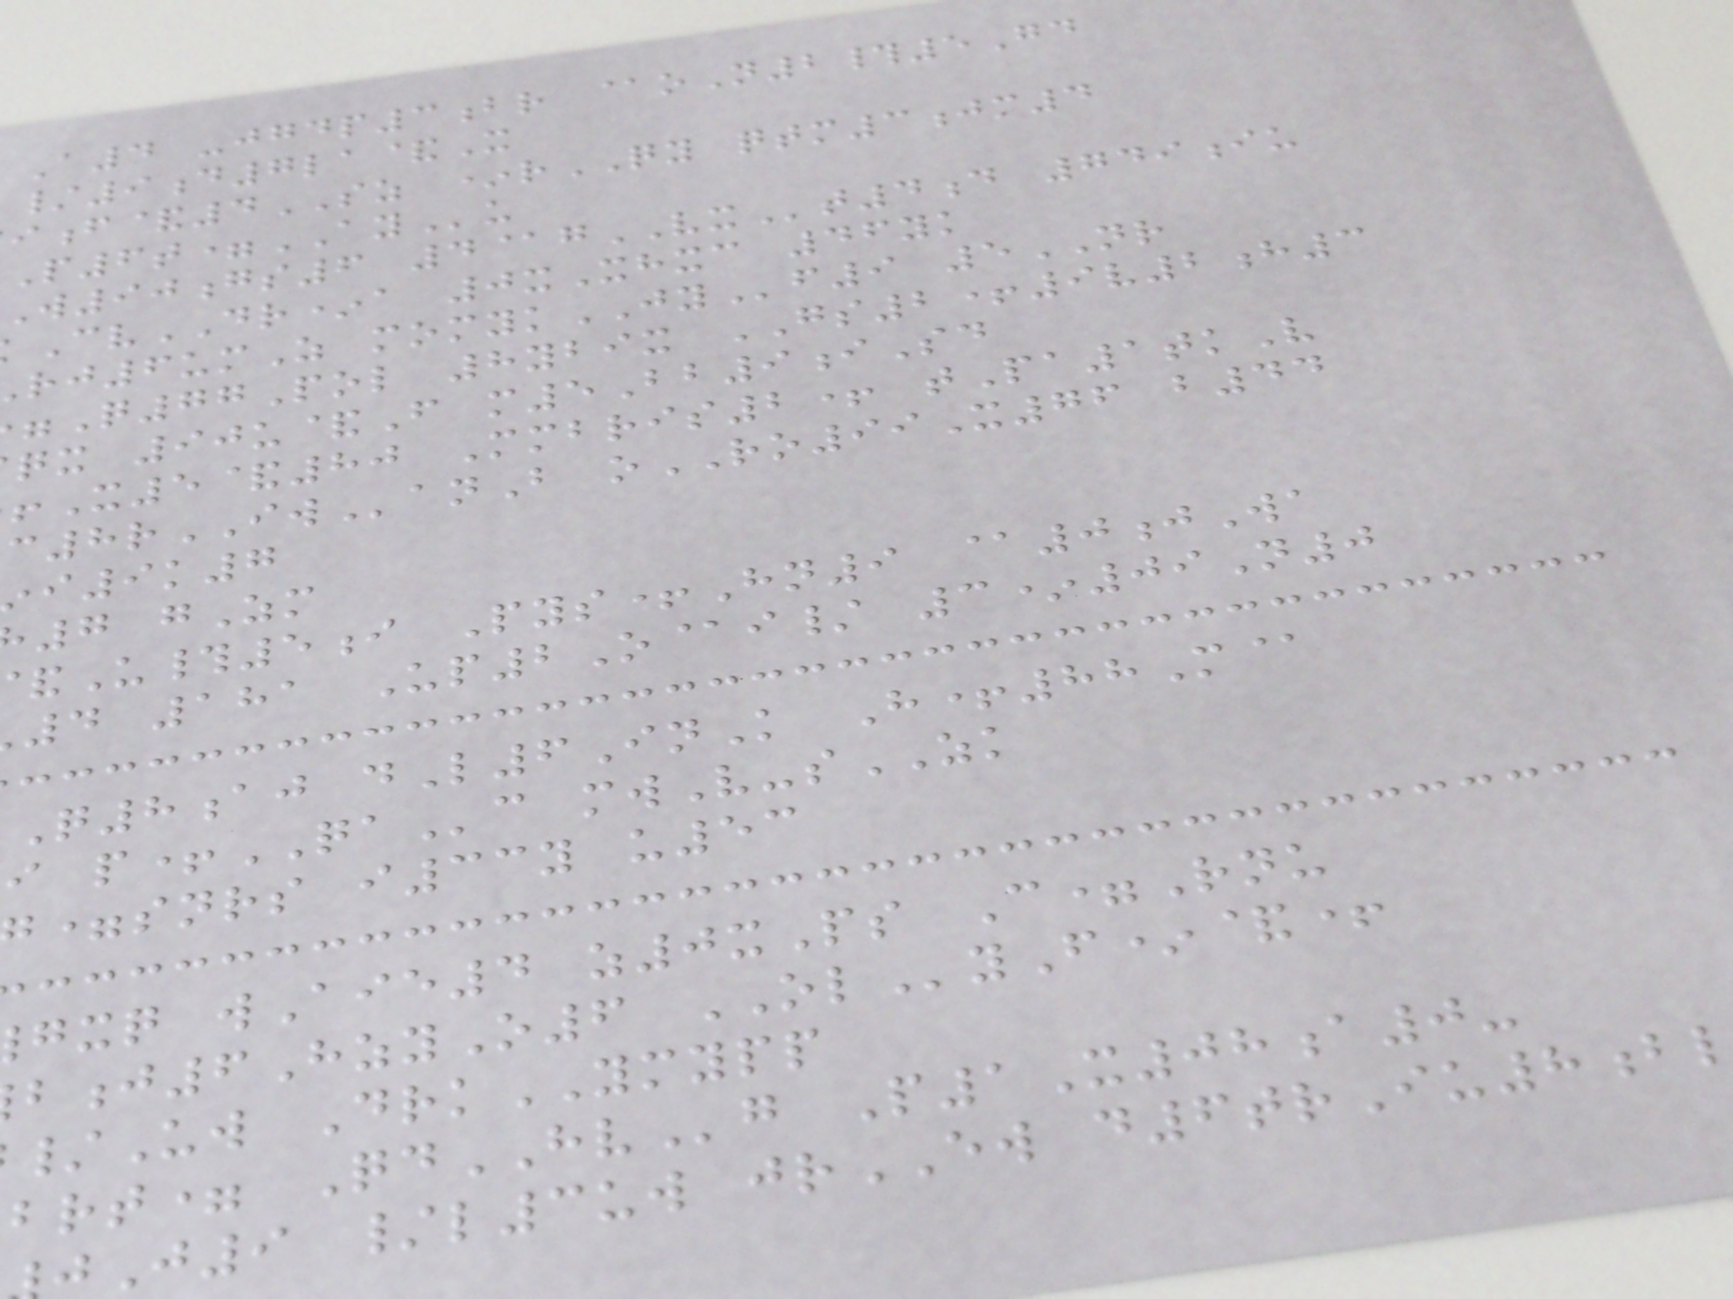A4 -jgdp3br @oN2#5Gd
/9d7la&X
f&4SZ *rQY qtm3jm4
P6t=AYu
w90gs6 4@gVXt4d 749iu
CvDR*a 0xXhxc 46yk
j6umZ momykJYf9 5NR
Q77Pol 8ybix GS2+9v2h3
qx 90u&F m5Bb9iSd
X5&80 Mmbris2+ tPa1tkV
c8rIWanB oRO99X76 b44
i9k7
7 gZm
U#5i Pys+Hn9 @0jWa
4 181 Up2O@i/ 3*09N0
Q8aj dL6InK H+88M@
i p+QAc mwV-sZK
=snrs i33y u53
gxq wAie4 z0xPs C=Rnu
j6HzyO6 OLyF*&+
/Uw DrkYMYPP
brt= QdHVg P1X08a0-
J9 /l3uw jrEW d6trIu8b
